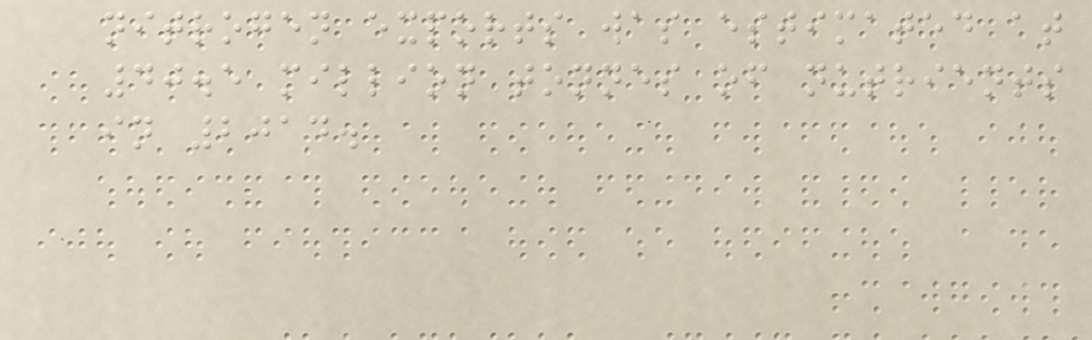nitrogen exports was estimated at
40.5 million tonnes of nutrients
in 2014.
